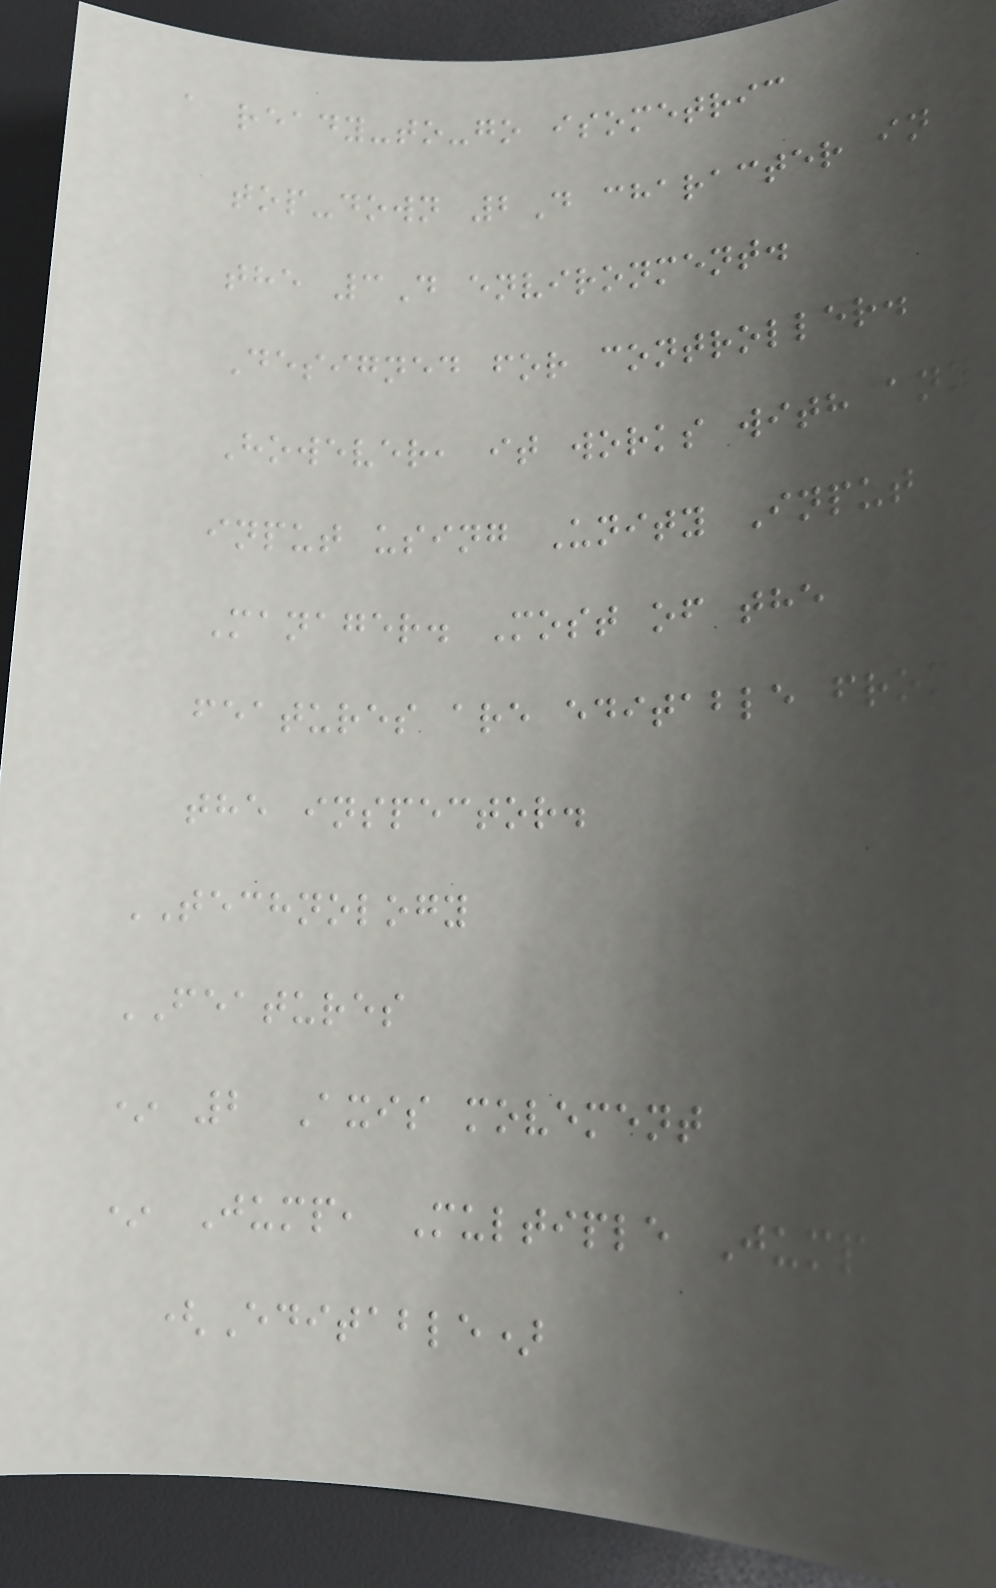a ready-to-go isometric
top-down 2D character in
the 3D environment.
Designed for controller.
However, it works with any
input using Unity Input
Manager. Most of the
features are editable from
the inspector.
TECHNOLOGY
FEATURES
* 2 Axis movement
* Jump, Multiple Jump
(Editable)
